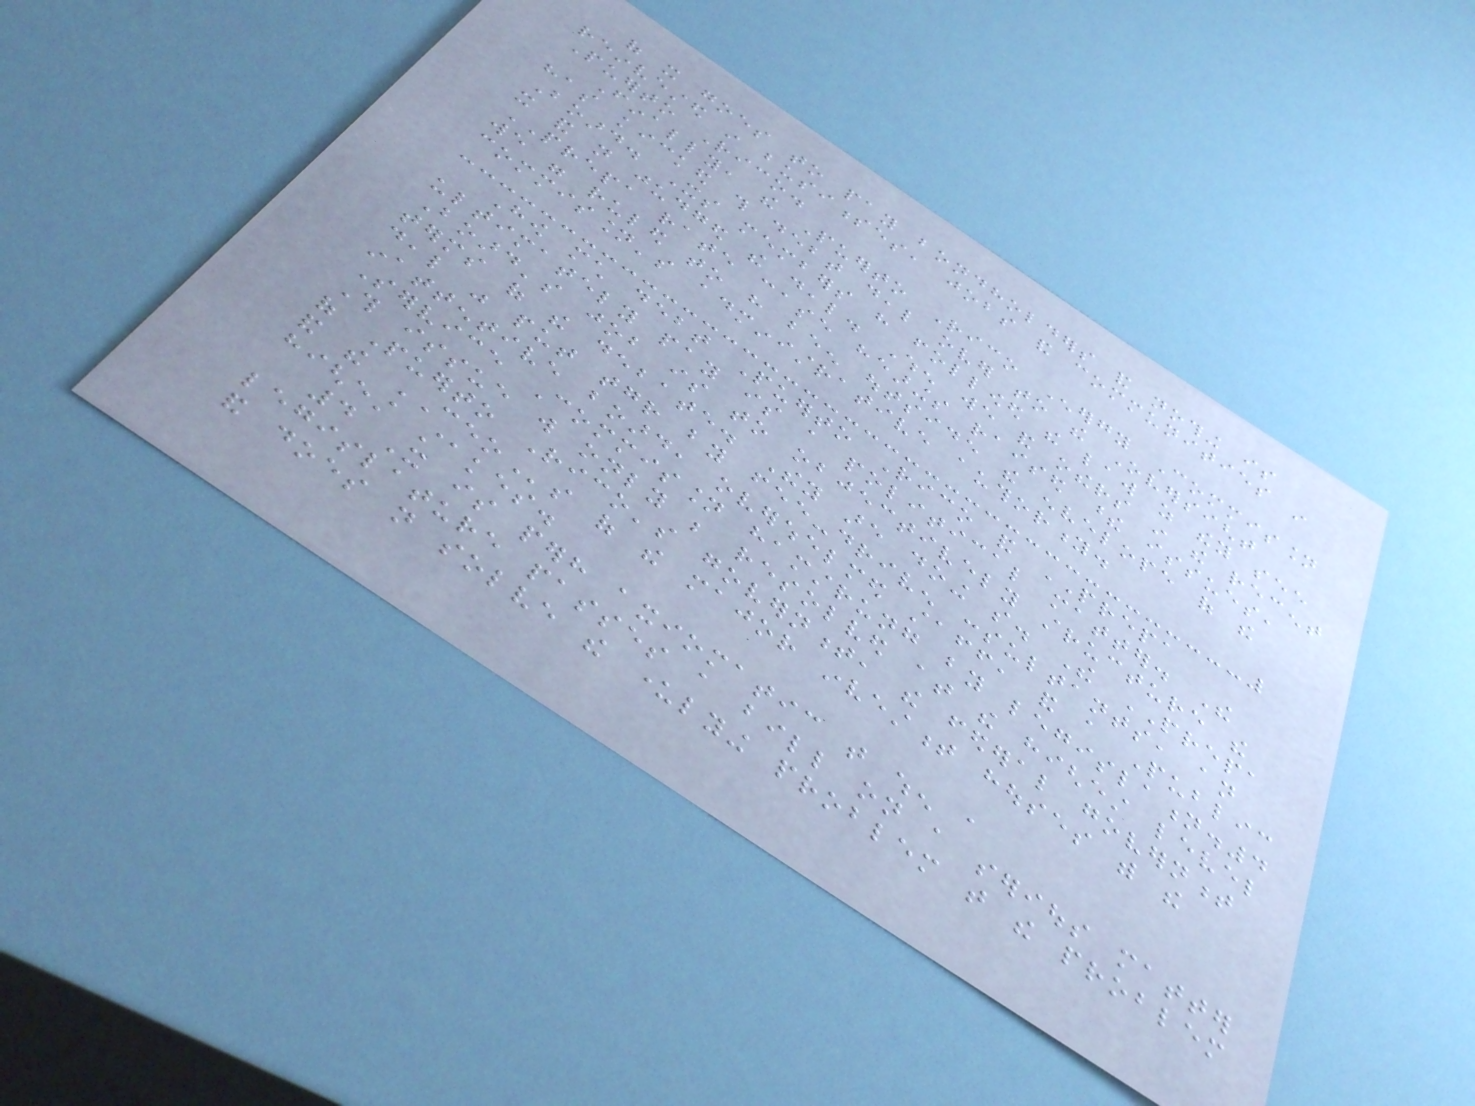of it goes to pay bondholders and nothing is
reinvested in businesses, jobs and communities in
Puerto Rico.
Finally, the Puerto Rico Energy Commission
has kicked this debt deal over to the Oversight
Board. Its members have followed the law as they see
it and not judged the deal. When we and others in the recent
PREPA rate case hearings raised these issues,
we were ruled to have been outside the envelope of the
commission's administrative authority.
How much debt Puerto Rico and PREPA
ultimately pay is a political matter. The
Board's job is to objectively structure the
terms of the debate. They are doing so. The PREPA
deal was put together by fee-driven consultants, an
inattentive board, overwhelmed staff, and a Public
Service Commission hamstrung by legislation.4
This issue will only be resolved at the highest level
of Puerto Rico's government, the federal government
and the CEOs of the major investment houses with the
highest stakes.
4 It is perhaps axiomatic that when a
legislature passes a bill on a serious matter
and does not solve the underlying problem that the problem
